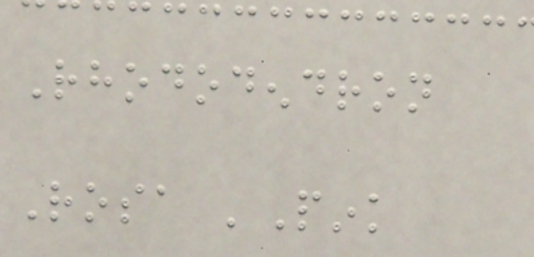Rhododendron
Rosa 'Pink
